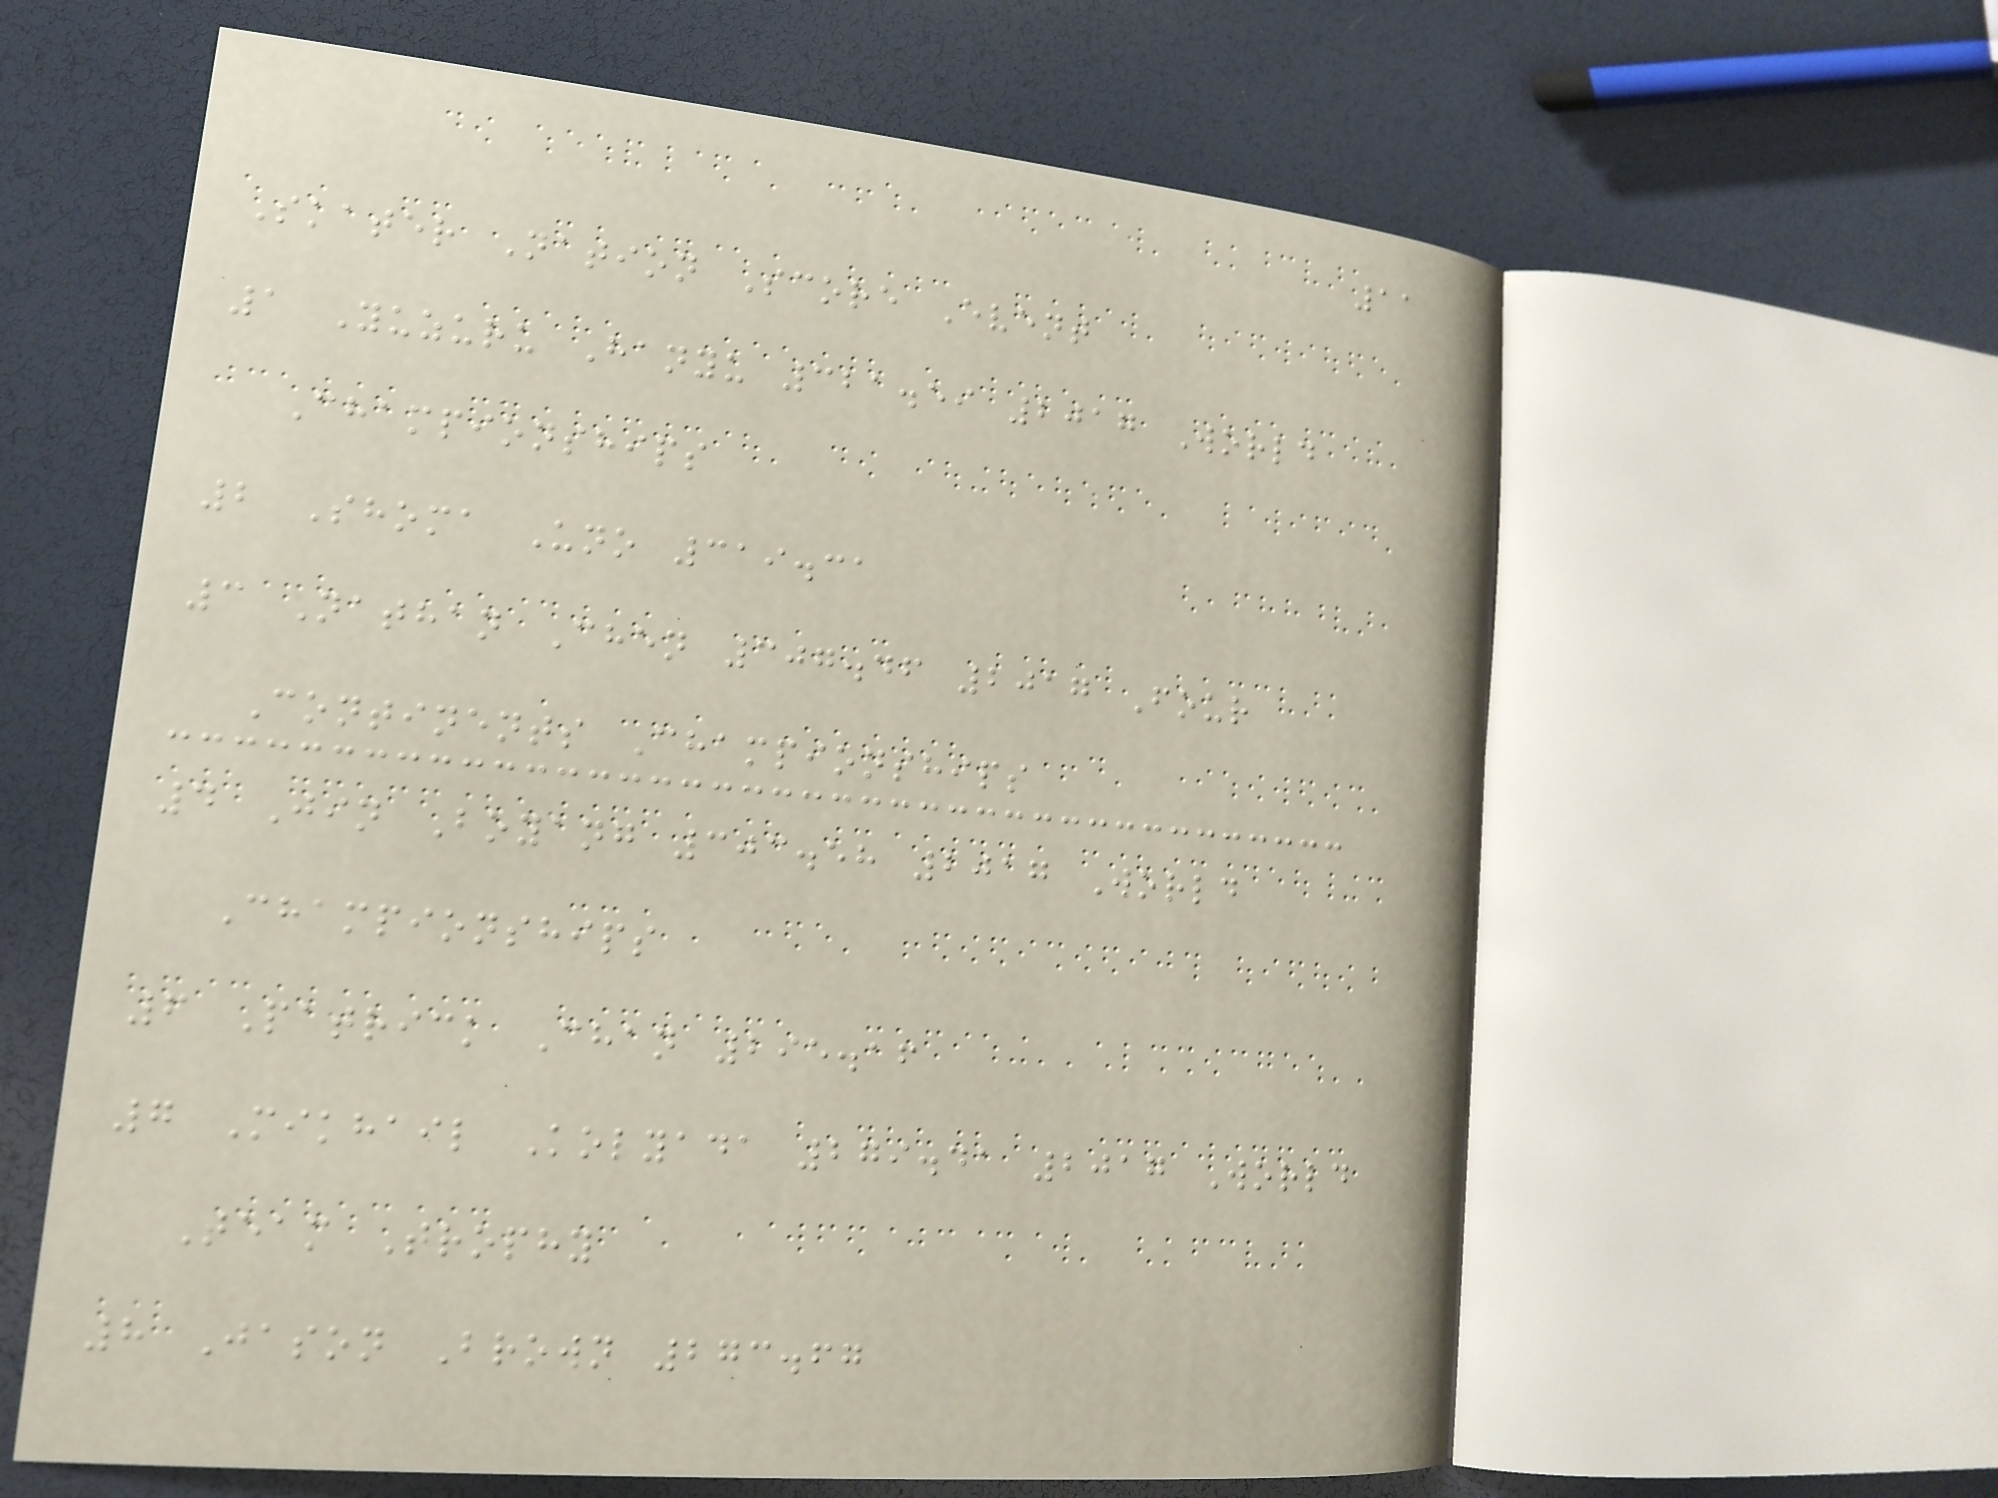11
Skater Nation Score Event
1 Yuzuru Hanyu 321.59 2017 World
Championships
2 Shoma Uno 319.31
3 Nathan Chen 307.46 2017 Four
Continents Championships
4 Jin Boyang 303.58 2017 World
Championships
6 Patrick Chan 295.16
7 Mikhail Kolyada 279.41 2017 World
Team Trophy
8 Jason Brown 273.67
